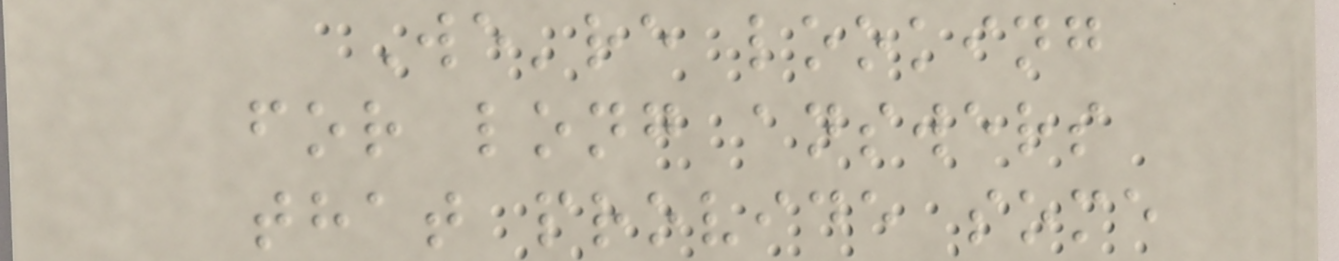We're looking
for long answers
that provide some
